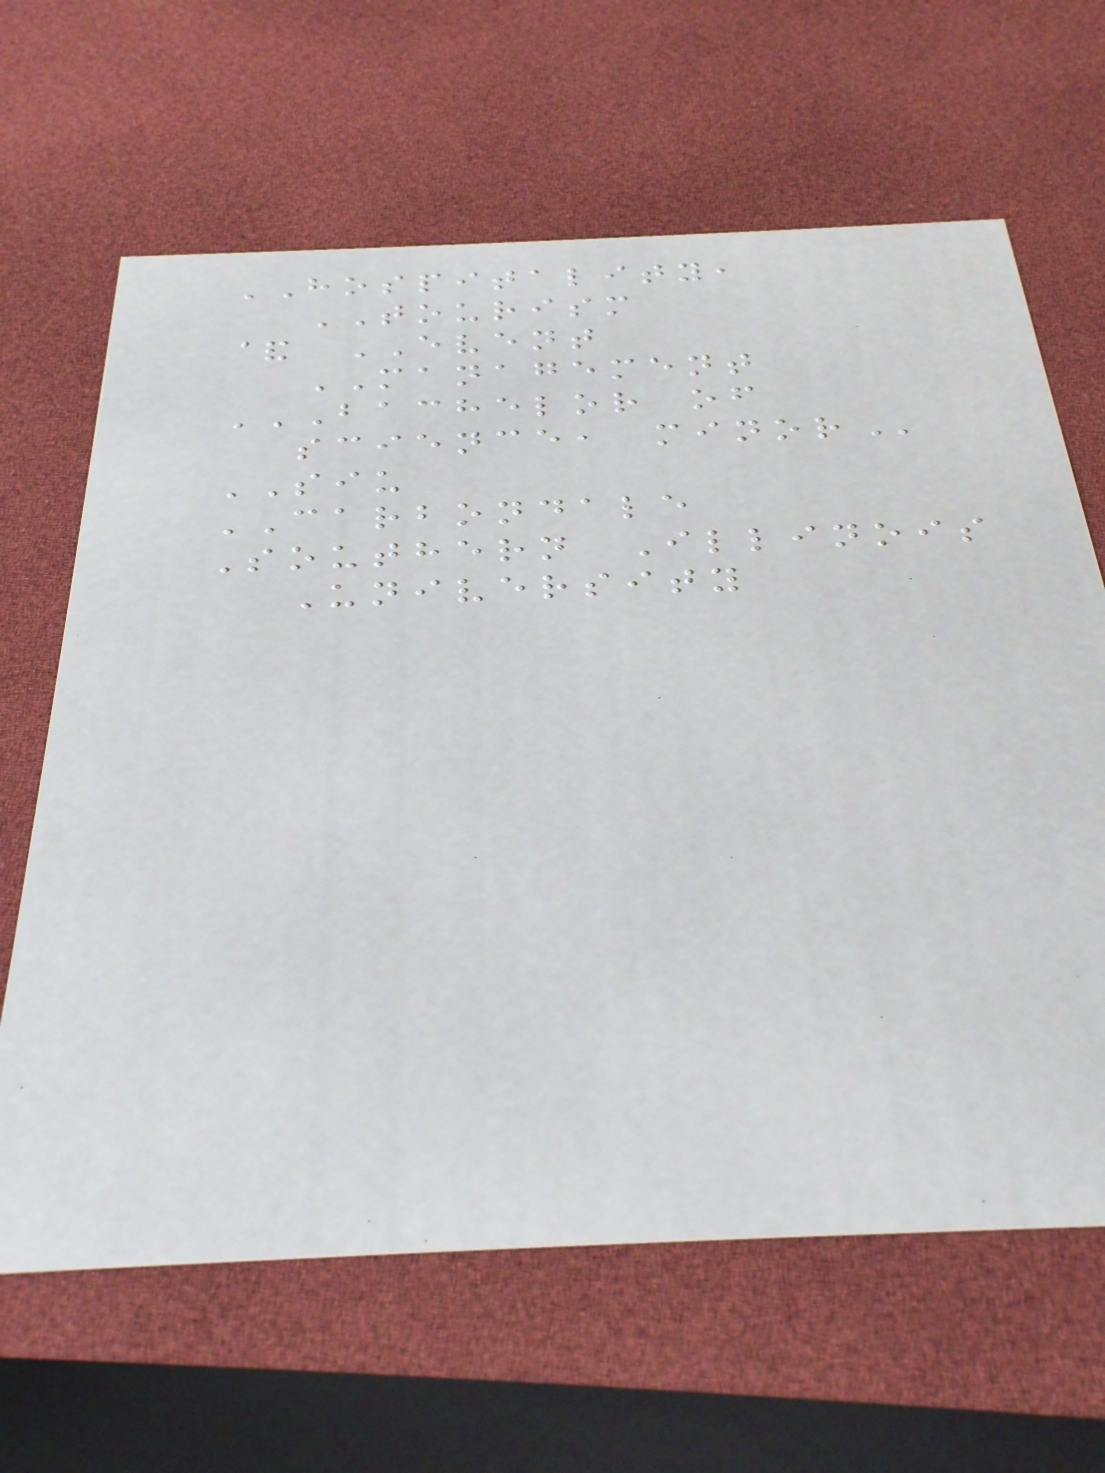HOSPITALITY,
TOURISM
& EVENT
MANAGEMENT
BACHELOR OF
SCIENCE, MINOR
SIU
CARBONDALE
Southern Illinois
University
